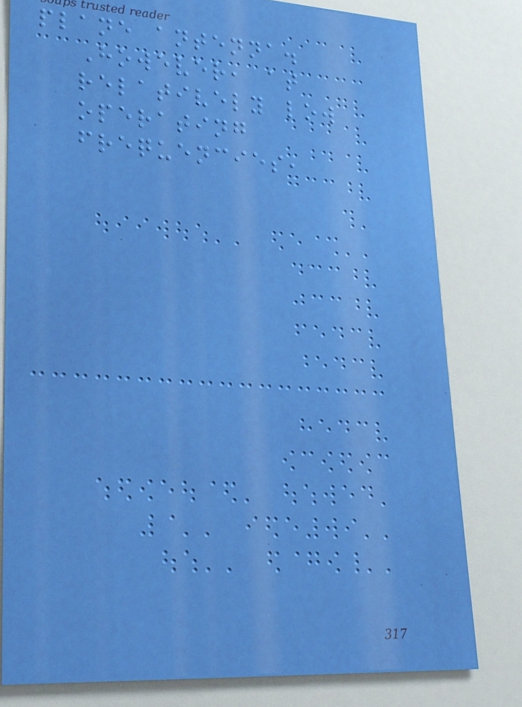plane antenna.
However, at
relatively low
operating
frequencies,
